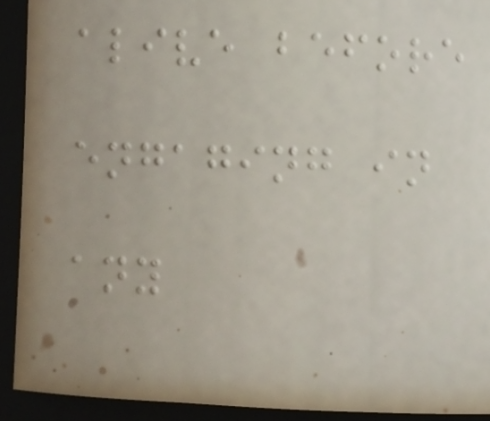alive before
engaging in
any
